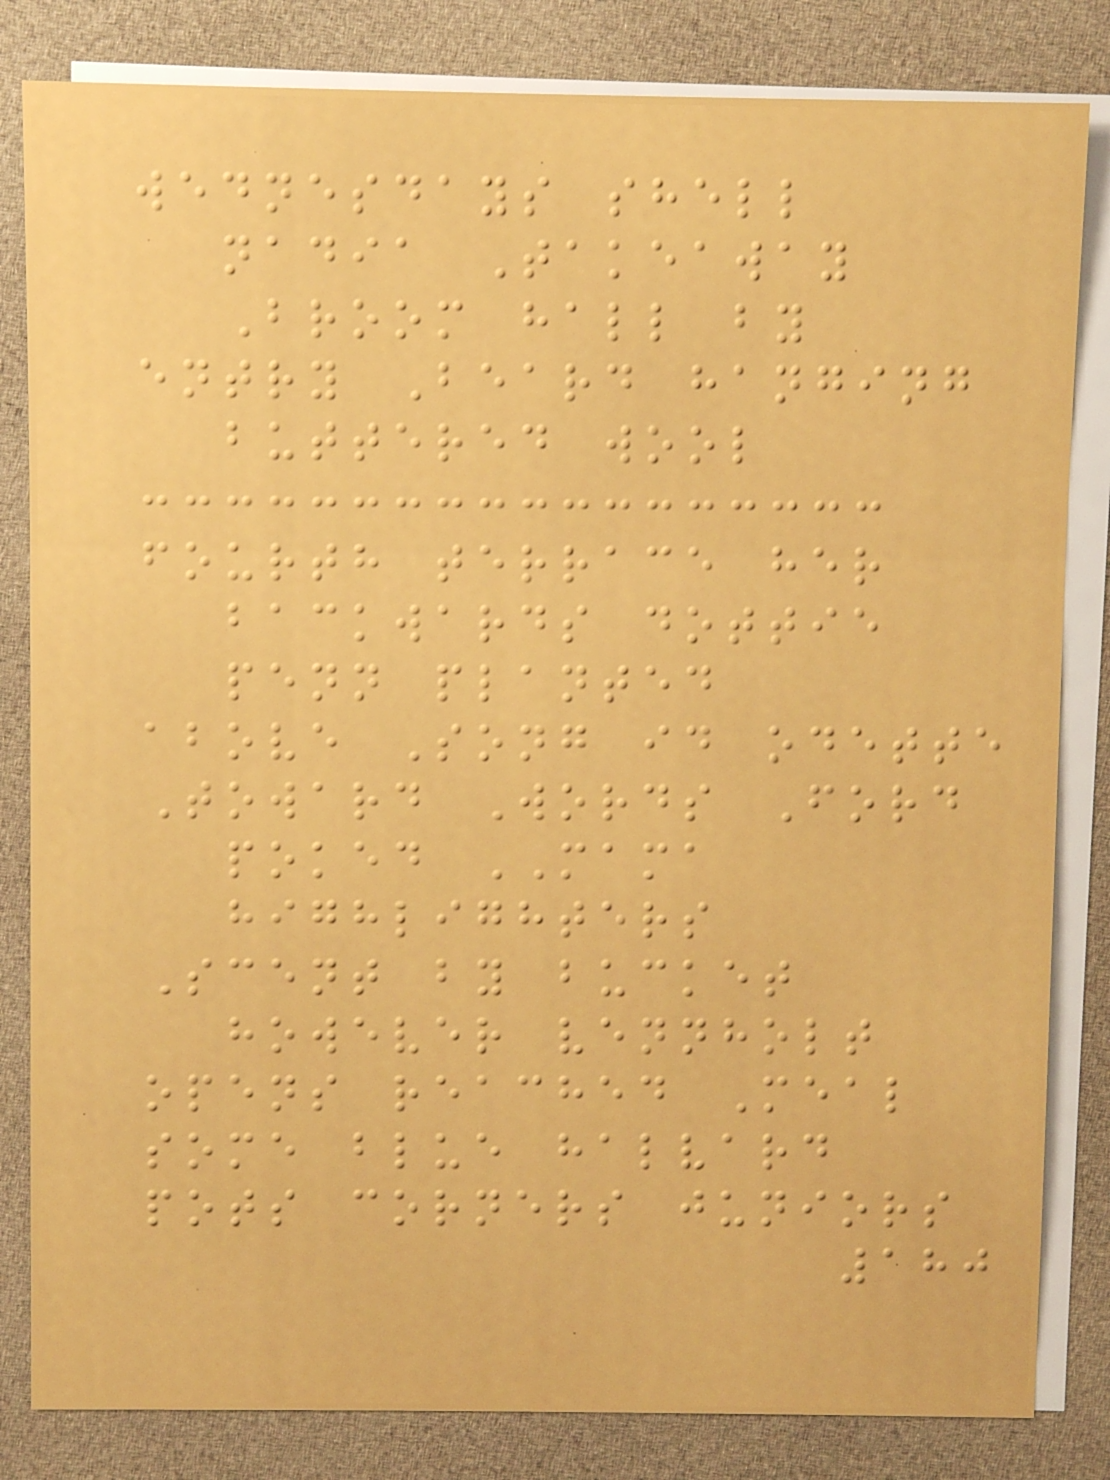wednesdays shell
nadia Takeaway
Broom hall by
entry Beard hanging
buttered wool
fourth terrace her
backwards dottie
penn planted
above Song id odette
Toward Words Ford
poked MAMA
highlighters
Scent by bucket
however vennholt
opens reached Meal
some blue halvard
pots corners juniors
180
